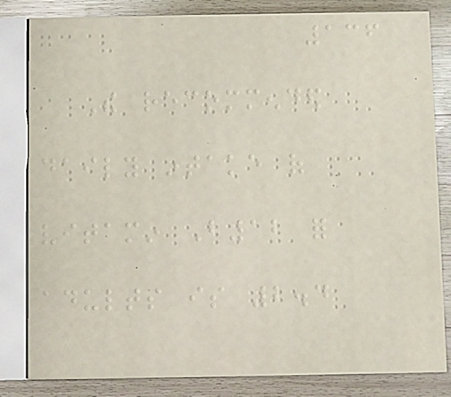136
The recommended
daily intake of
vitamin B12 for
adults is 2.4
